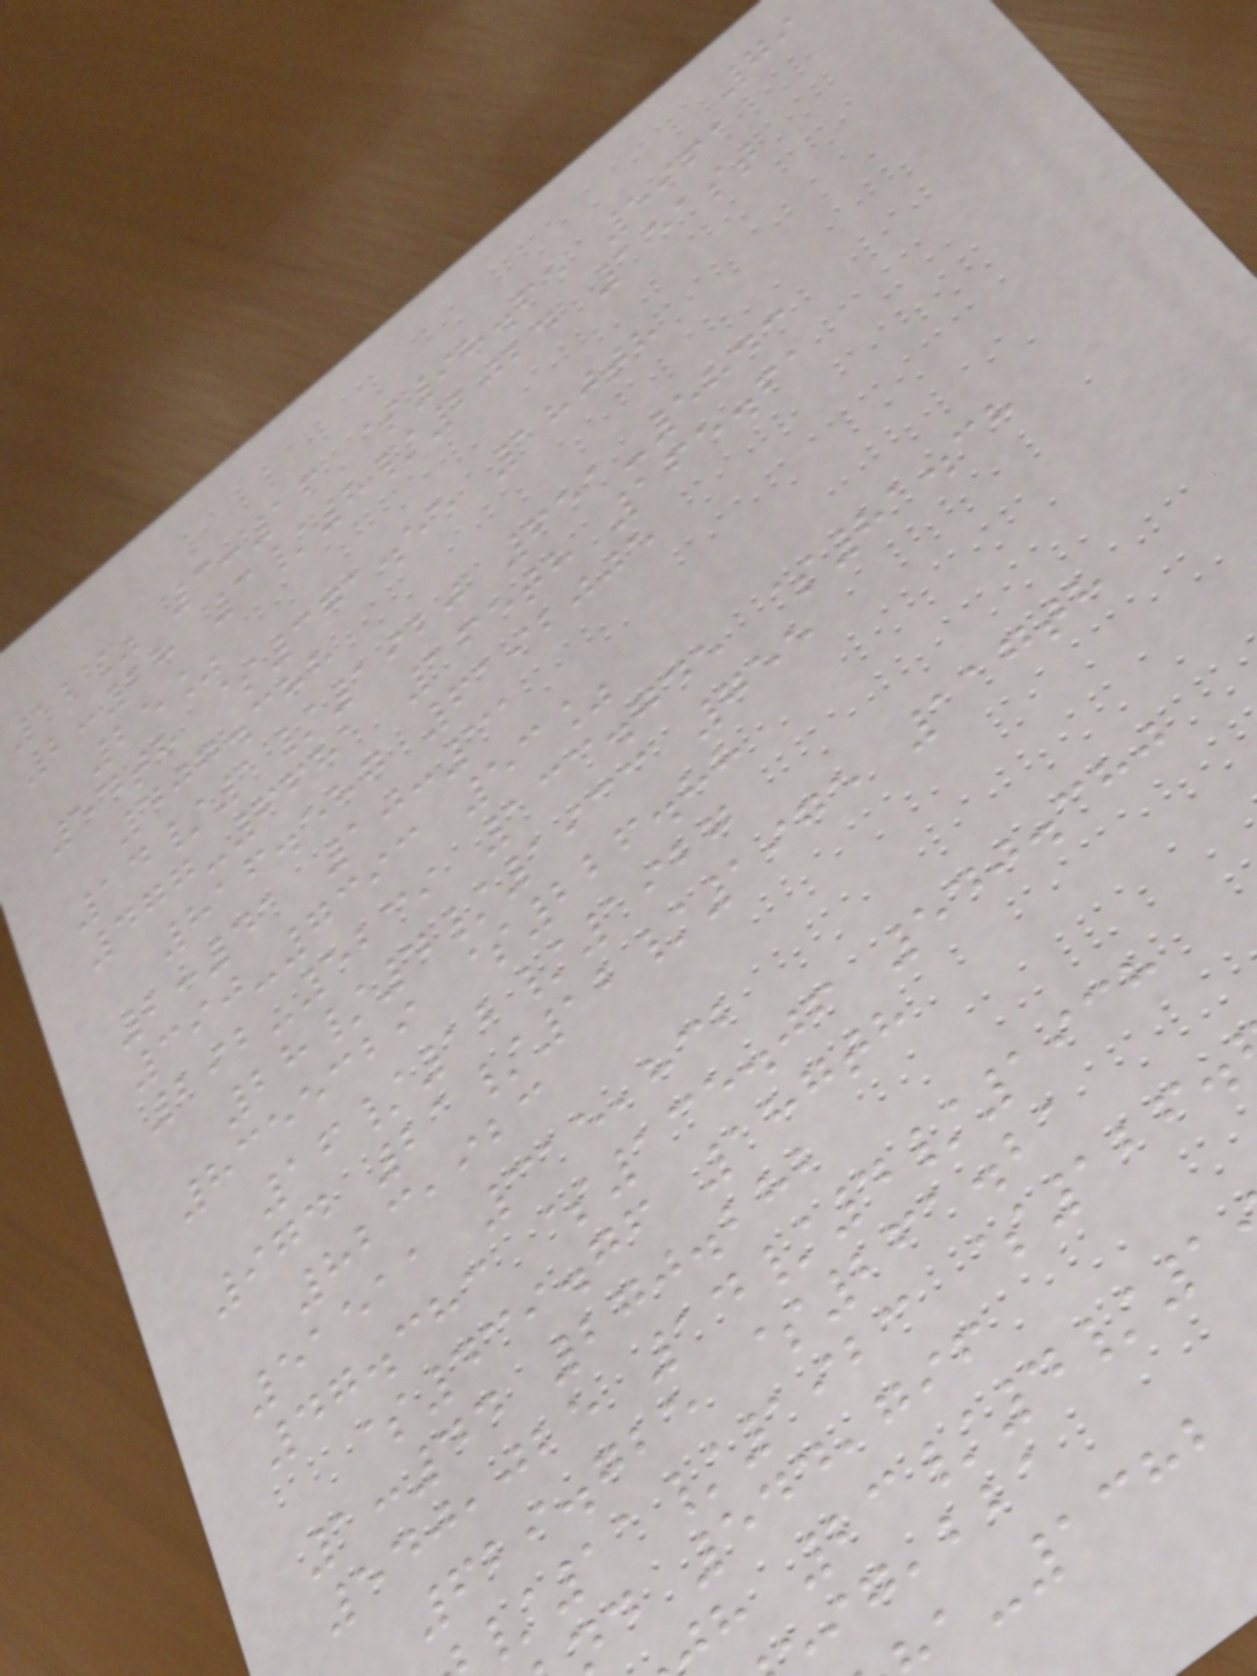79
12% 3:16 $98.65 5961
2:28 3/8/2024 151st
25%
54th $371.55 180th
407.388
14/1/1920 651-5843
477-6681 165th 165.61
816.587 6192005
2:41 10:31
390-7393 53%
292-5239 133.745 $81.38
28/4/1933 755
8355329 $226.88
16/12/1927
974 21/12/1975 117th
823,923
51511 315,832
47.383 $135.06 540.380
$439.76 187th
1:44 270.282
540,025 14/4/1938
629.725 $261.21
/11/1923 $126.
d 544,796
h 23/4/1
,bba
-1382
